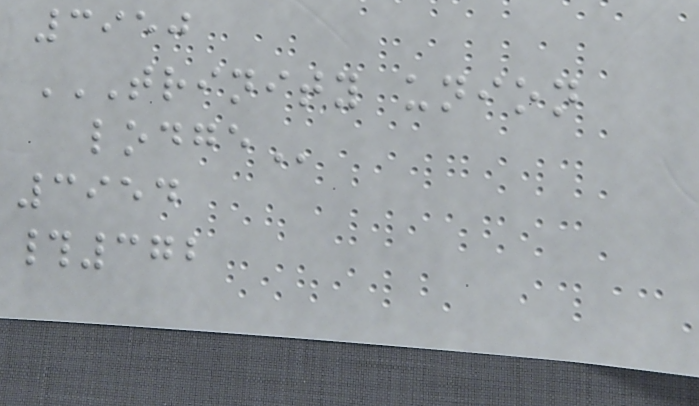3950
TRINITY UNION
LODGE
3954
#372
